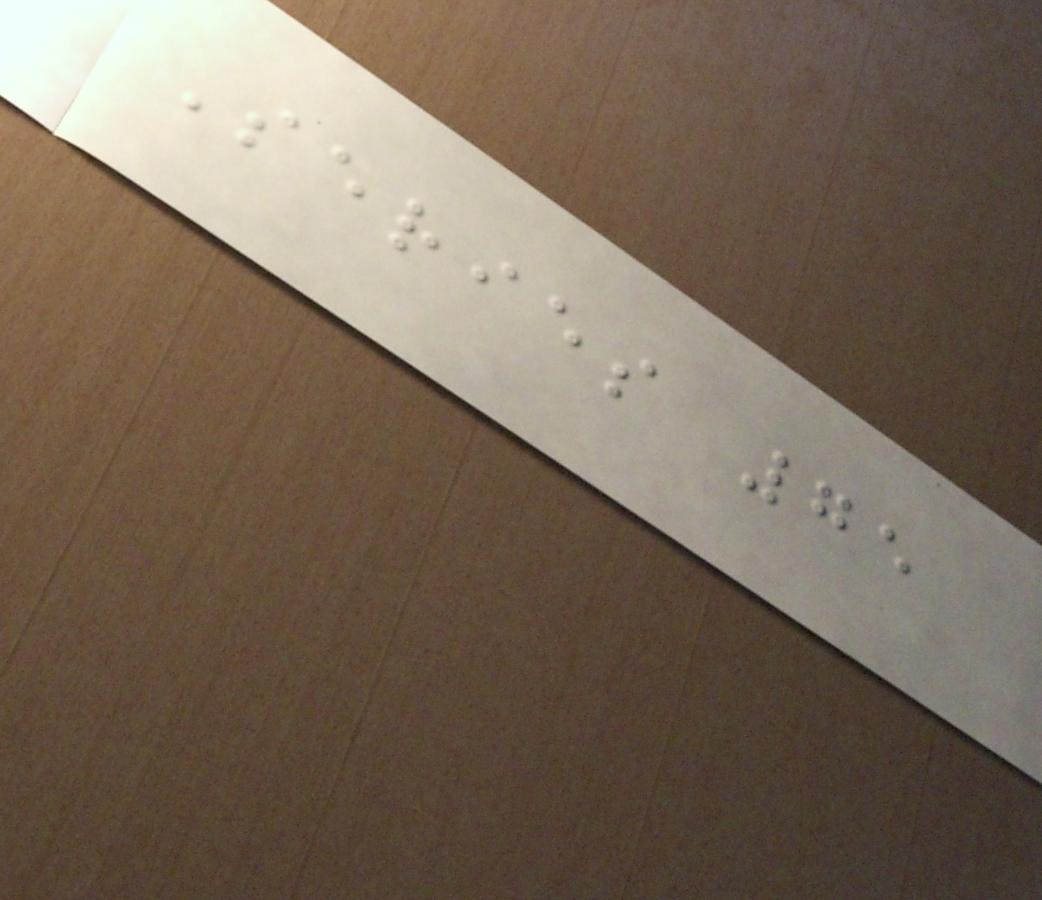Series 75
